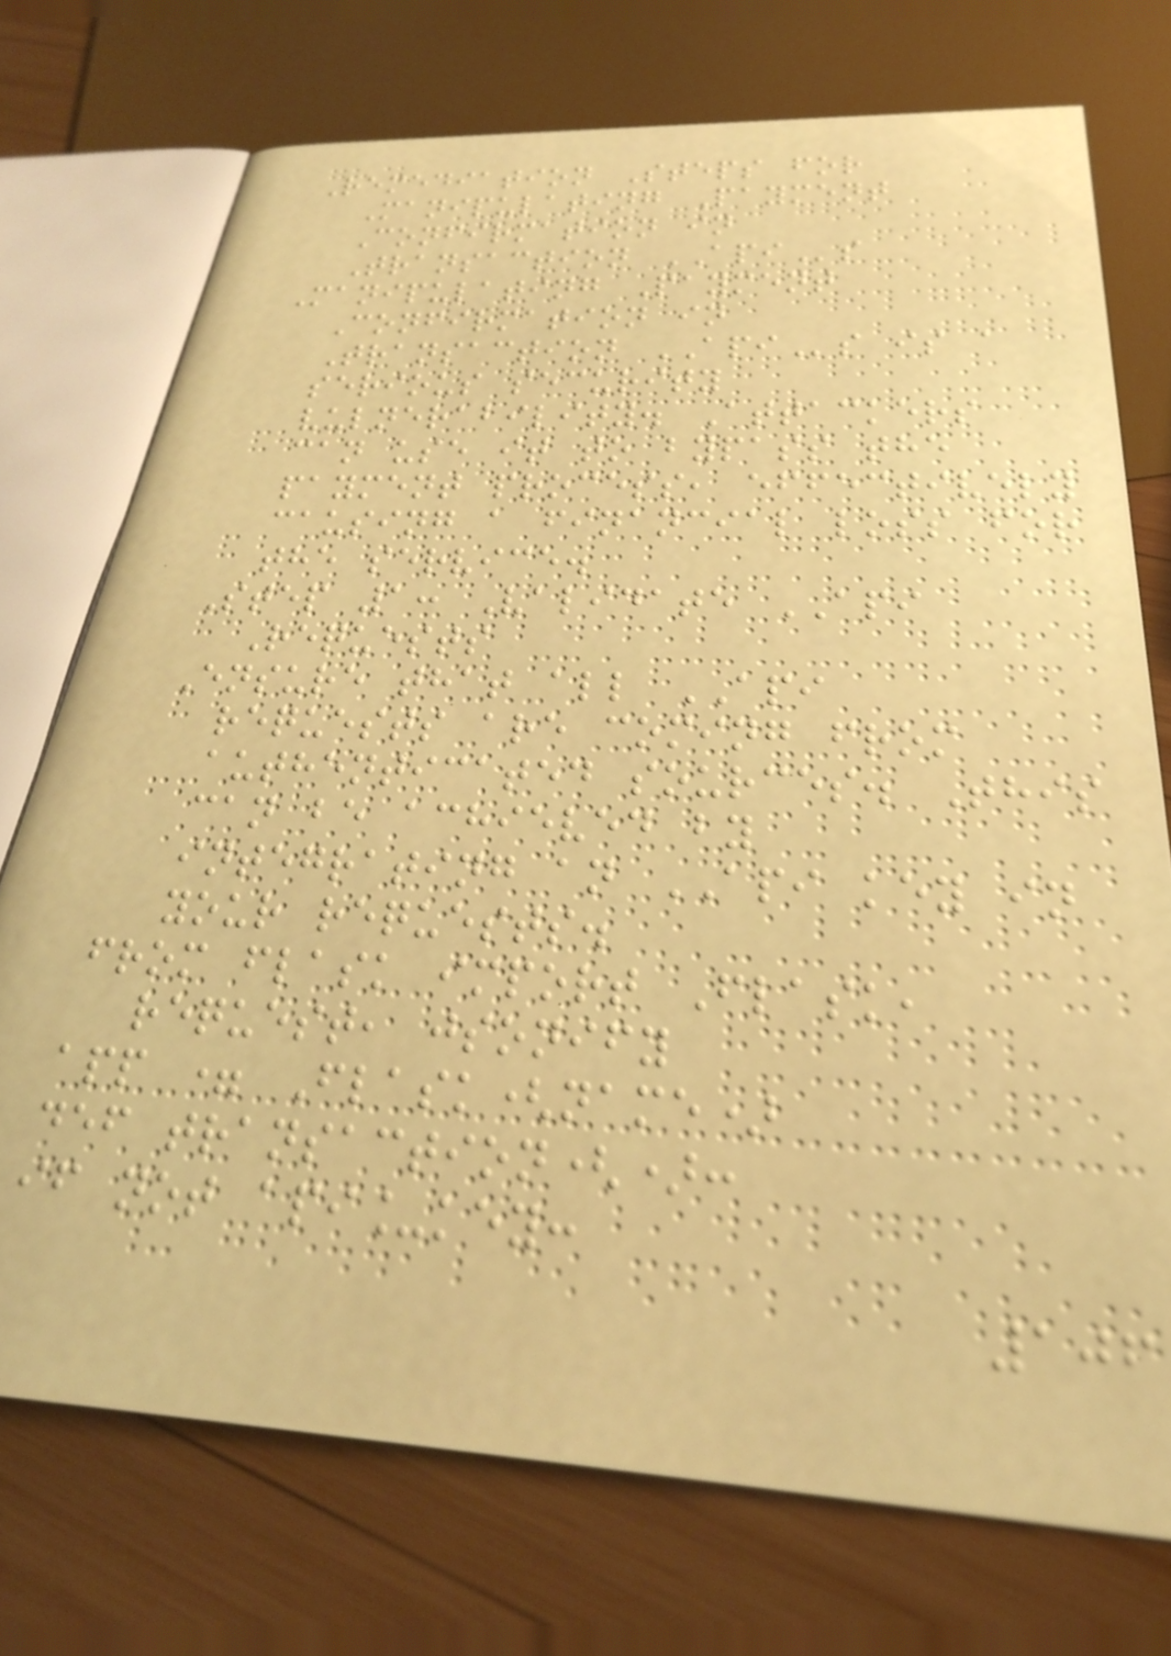Remediation Steps for
Manipulating Payment
Confirmation in
Transaction APIs
Manipulating Payment
Confirmation in
Transaction APIs is a
serious security
vulnerability. Attackers
can use it to bypass the
payment process, effectively
causing a financial loss for
the service.
Step 1: Validate API
Requests
Ensure that all API
requests are coming from
authenticated sources. This
can be achieved by
integrating an API key in
your requests.
from flask import Flask,
request, jsonify
app = Flask(name)
def transaction():
if not api_key:
106
